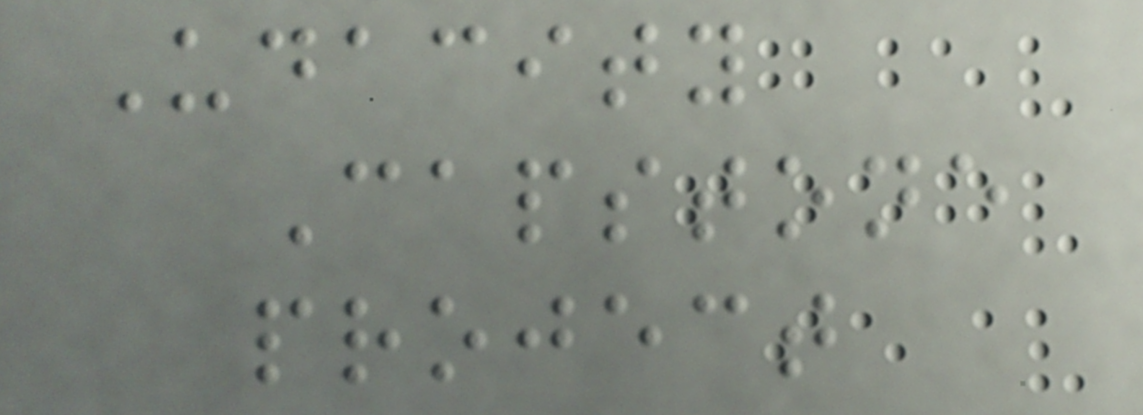Udacity
Capstone
project
